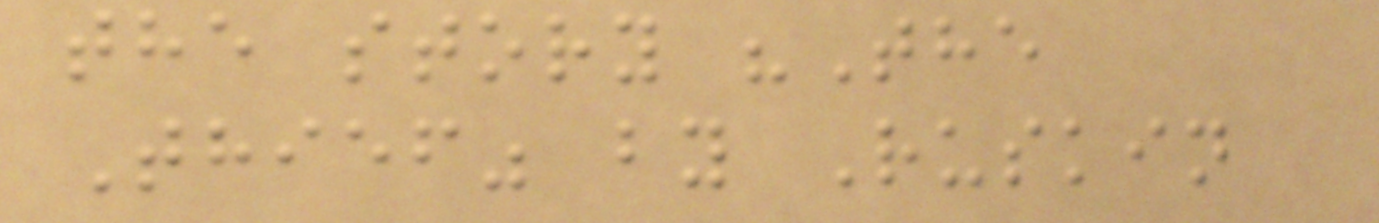the story "The
Thief" by Ruskin
